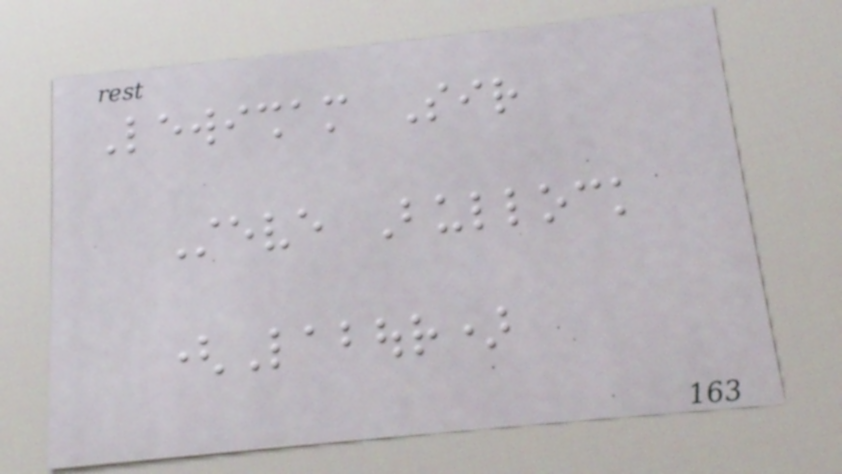Lewisham Sir
Steve Bullock
(Labour)
